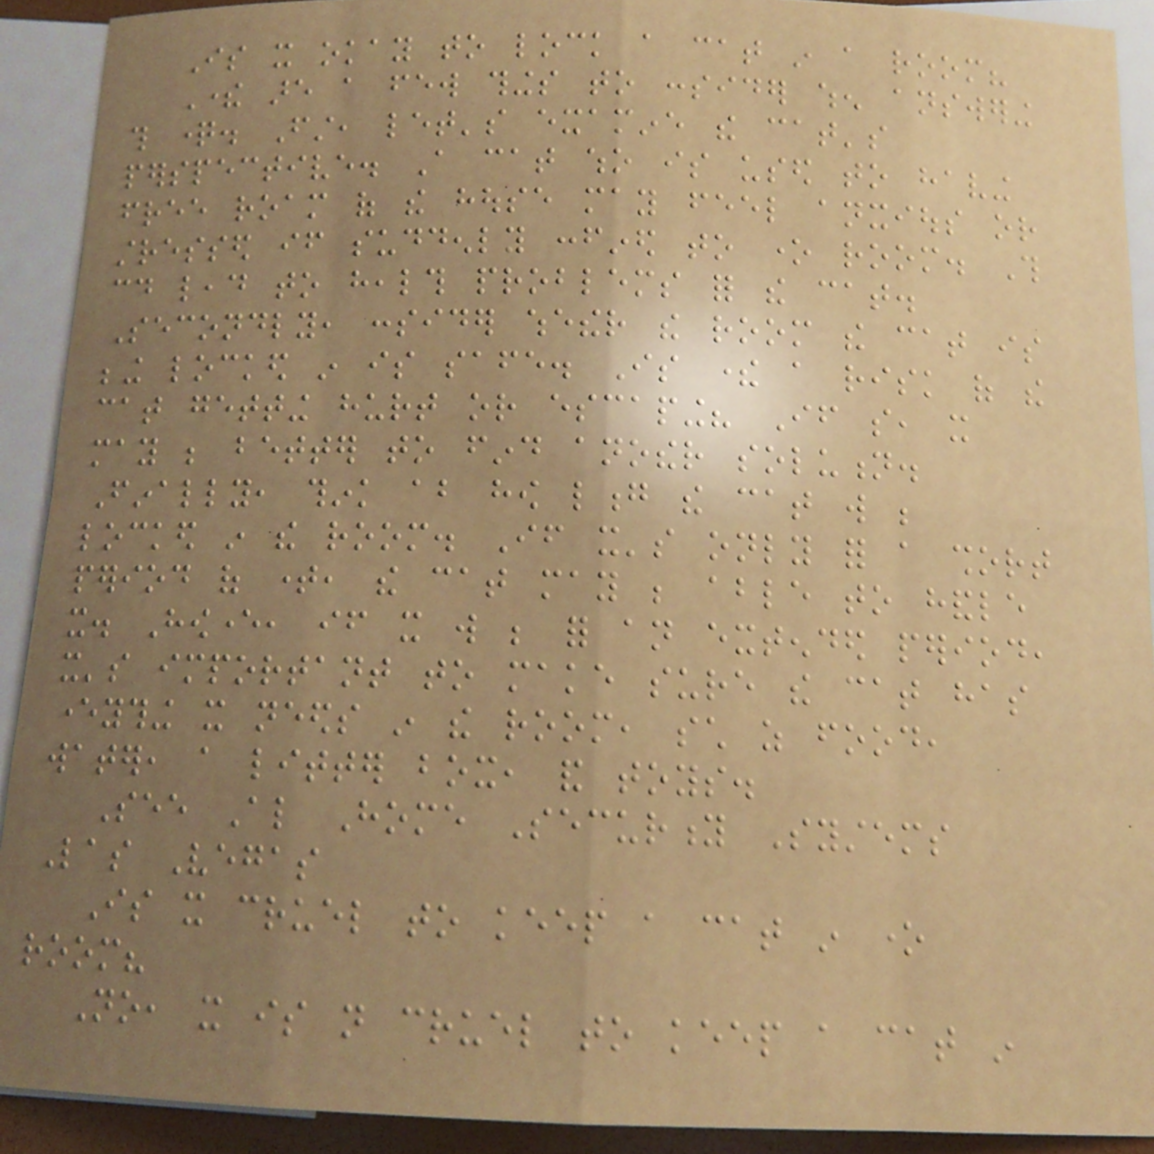Is it okay to lock a cat in a room?
There are a few things to consider when answering
this question. First, let's examine the cat's
perspective. A cat who is used to having
free roam of the house may feel anxious or
stressed if suddenly confined to one room. This
could lead to health problems for the cat.
Secondly, consider whether the room the cat is
being locked in is safe. Is there a risk of the
cat getting hurt or escaping? If so, it
may be better to find another solution.
Finally, think about how long the cat will be
locked in the room. If it's only for a short
period of time, the cat may be able to handle
it. However, if it will be for an extended period,
it's important to make sure the cat has
everything it needs in the room, such as food,
water, a litter box, and toys.
See Also Home Security Systems
Las Vegas
Is it cruel to keep a cat in one
room?
No, it is not cruel to keep a cat in
